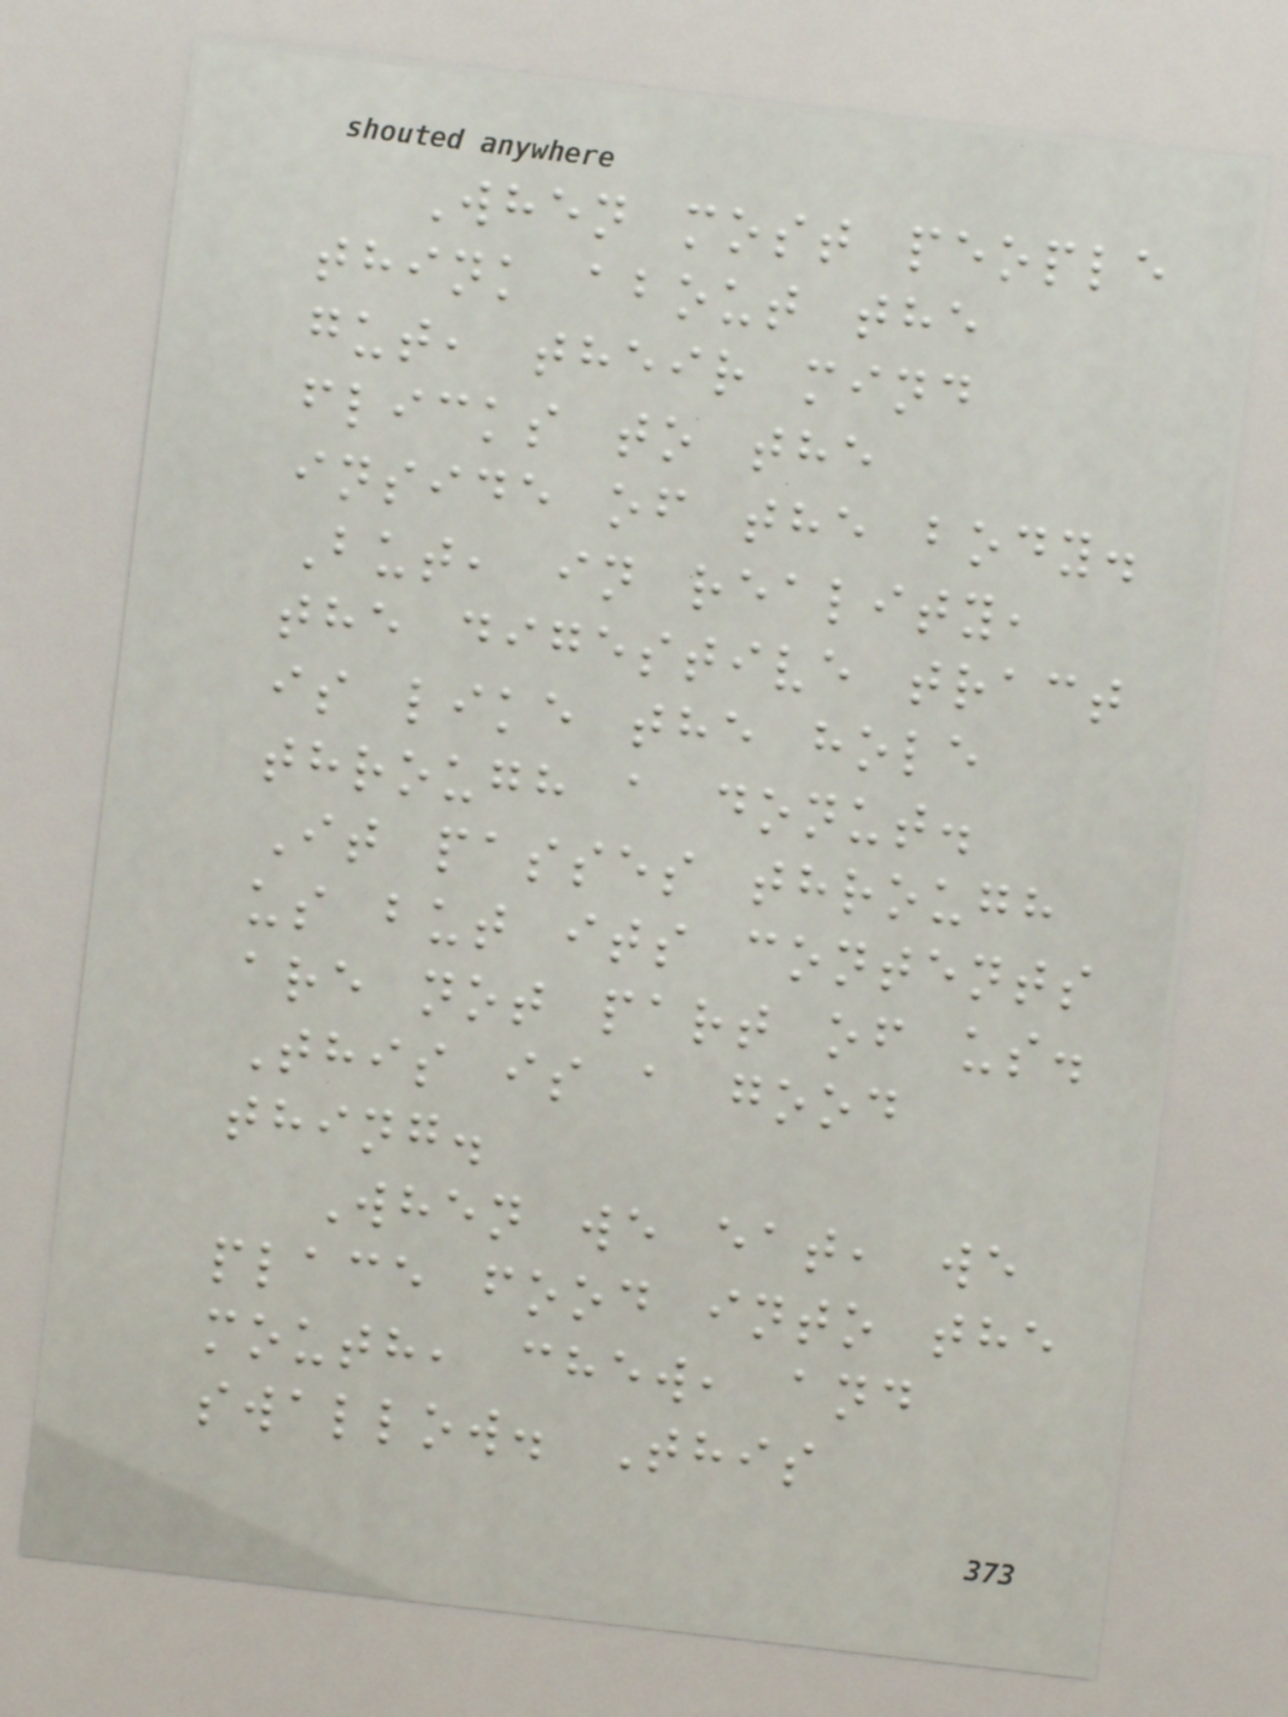When most people
think about the
gut, their mind
flicks to the
inside of the body.
But, in reality,
the digestive tract
is like the hole
through a donut.
It passes through
us but its contents
are not part of us.
This is a good
thing.
When we eat, we
place food into the
mouth, chew, and
swallow. This
